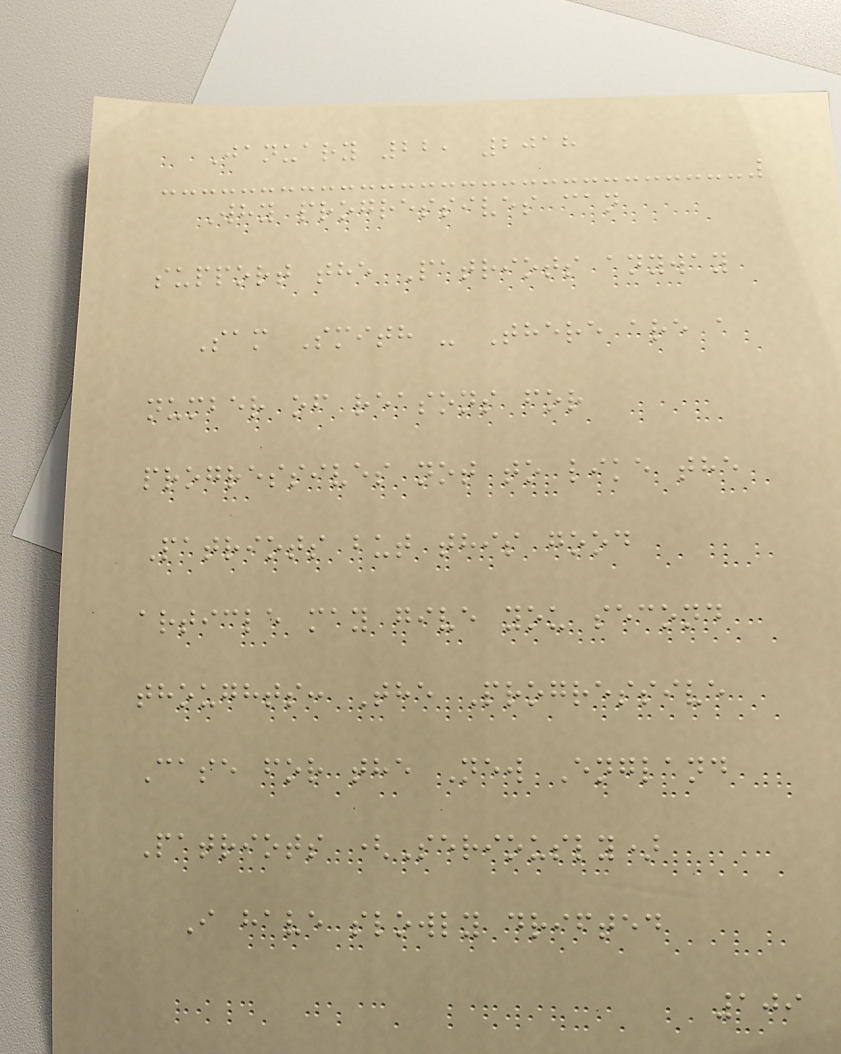January 22, 2018
Why progressives can
support the Patriots anyway
Sam Smith - There are a
number of reasons for
progressives not to like the
Patriots but this good
article may give you second
thoughts: The Progressive
Case for the New England
Patriots (Seriously)
I have slowly drifted
109
